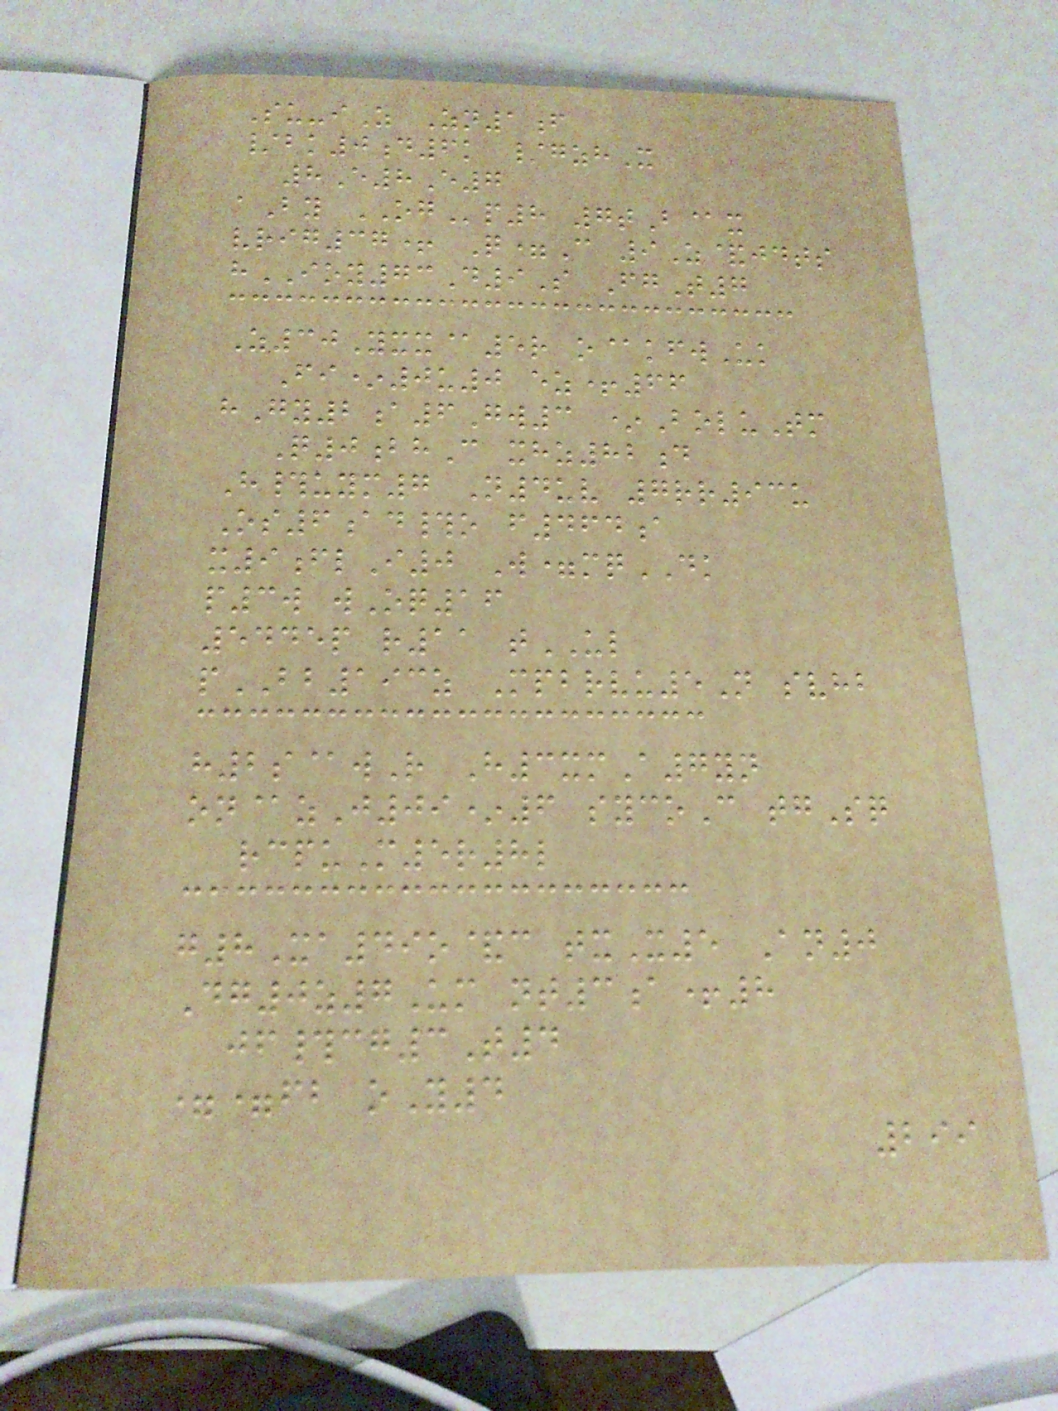Su-iZ Zn1f
/bk0d6k /gzhX
8E8E7
aBy OGp8 7tB@x
vrig37+ Q=C 9Z&jdts
hIOY73D9S FgT7
Z30Yxx@5r o@kfwUk
Fi*0u0 ez+66
hGy2a6Gw3 *BoluTm
Q0bhC xhz82d
H#uym7 N4uv 7rr93u
Os6ad#o f464a
x9flI0 W=mqDK
p3w wOq16
5445p r11 tUL
pBB193z Mpbrvu5N svhb
h2s@wR H3xmA7yn
on@zJ09*6 sycoC tgSq
rcpuM5r8l
g8Xa49o&c txX5 An0
Dg0z7Um nt3a+8
jf#cg3T4
==fb oY4
299
